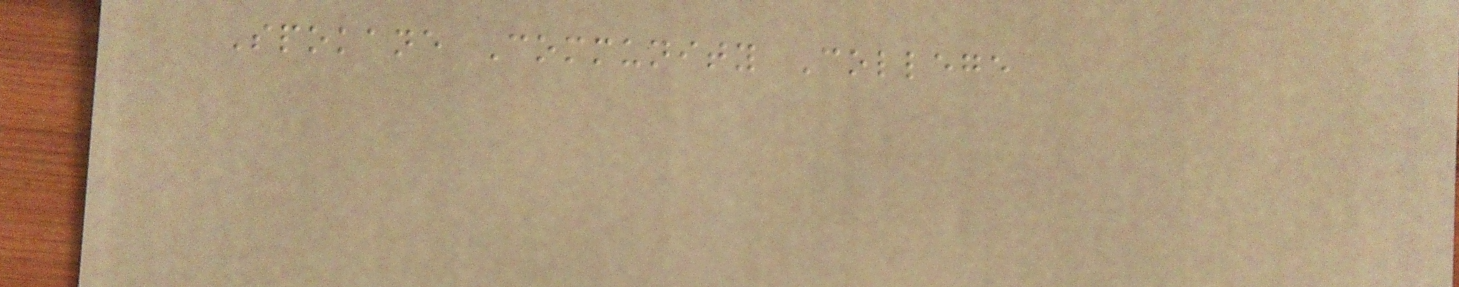Spokane Community College
